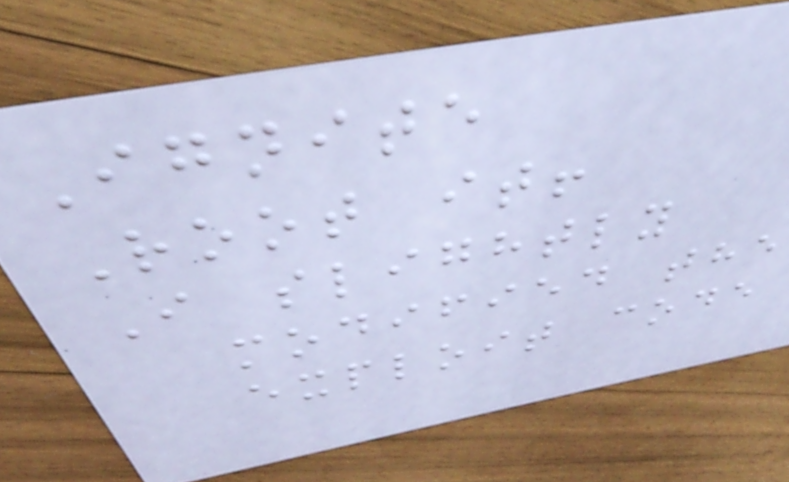Ignite
Root it!
I slightly
modified the
exploit code
